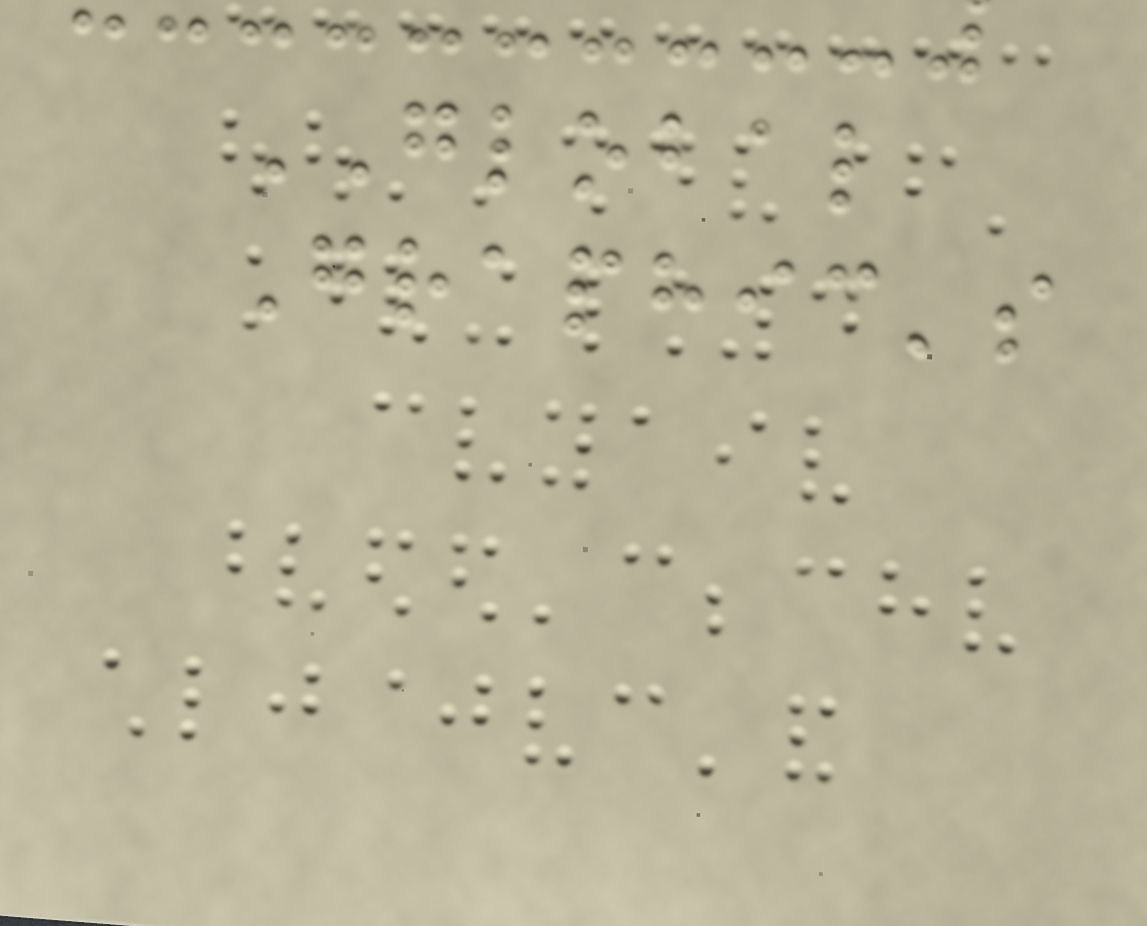GLOBAL
Graphic's
